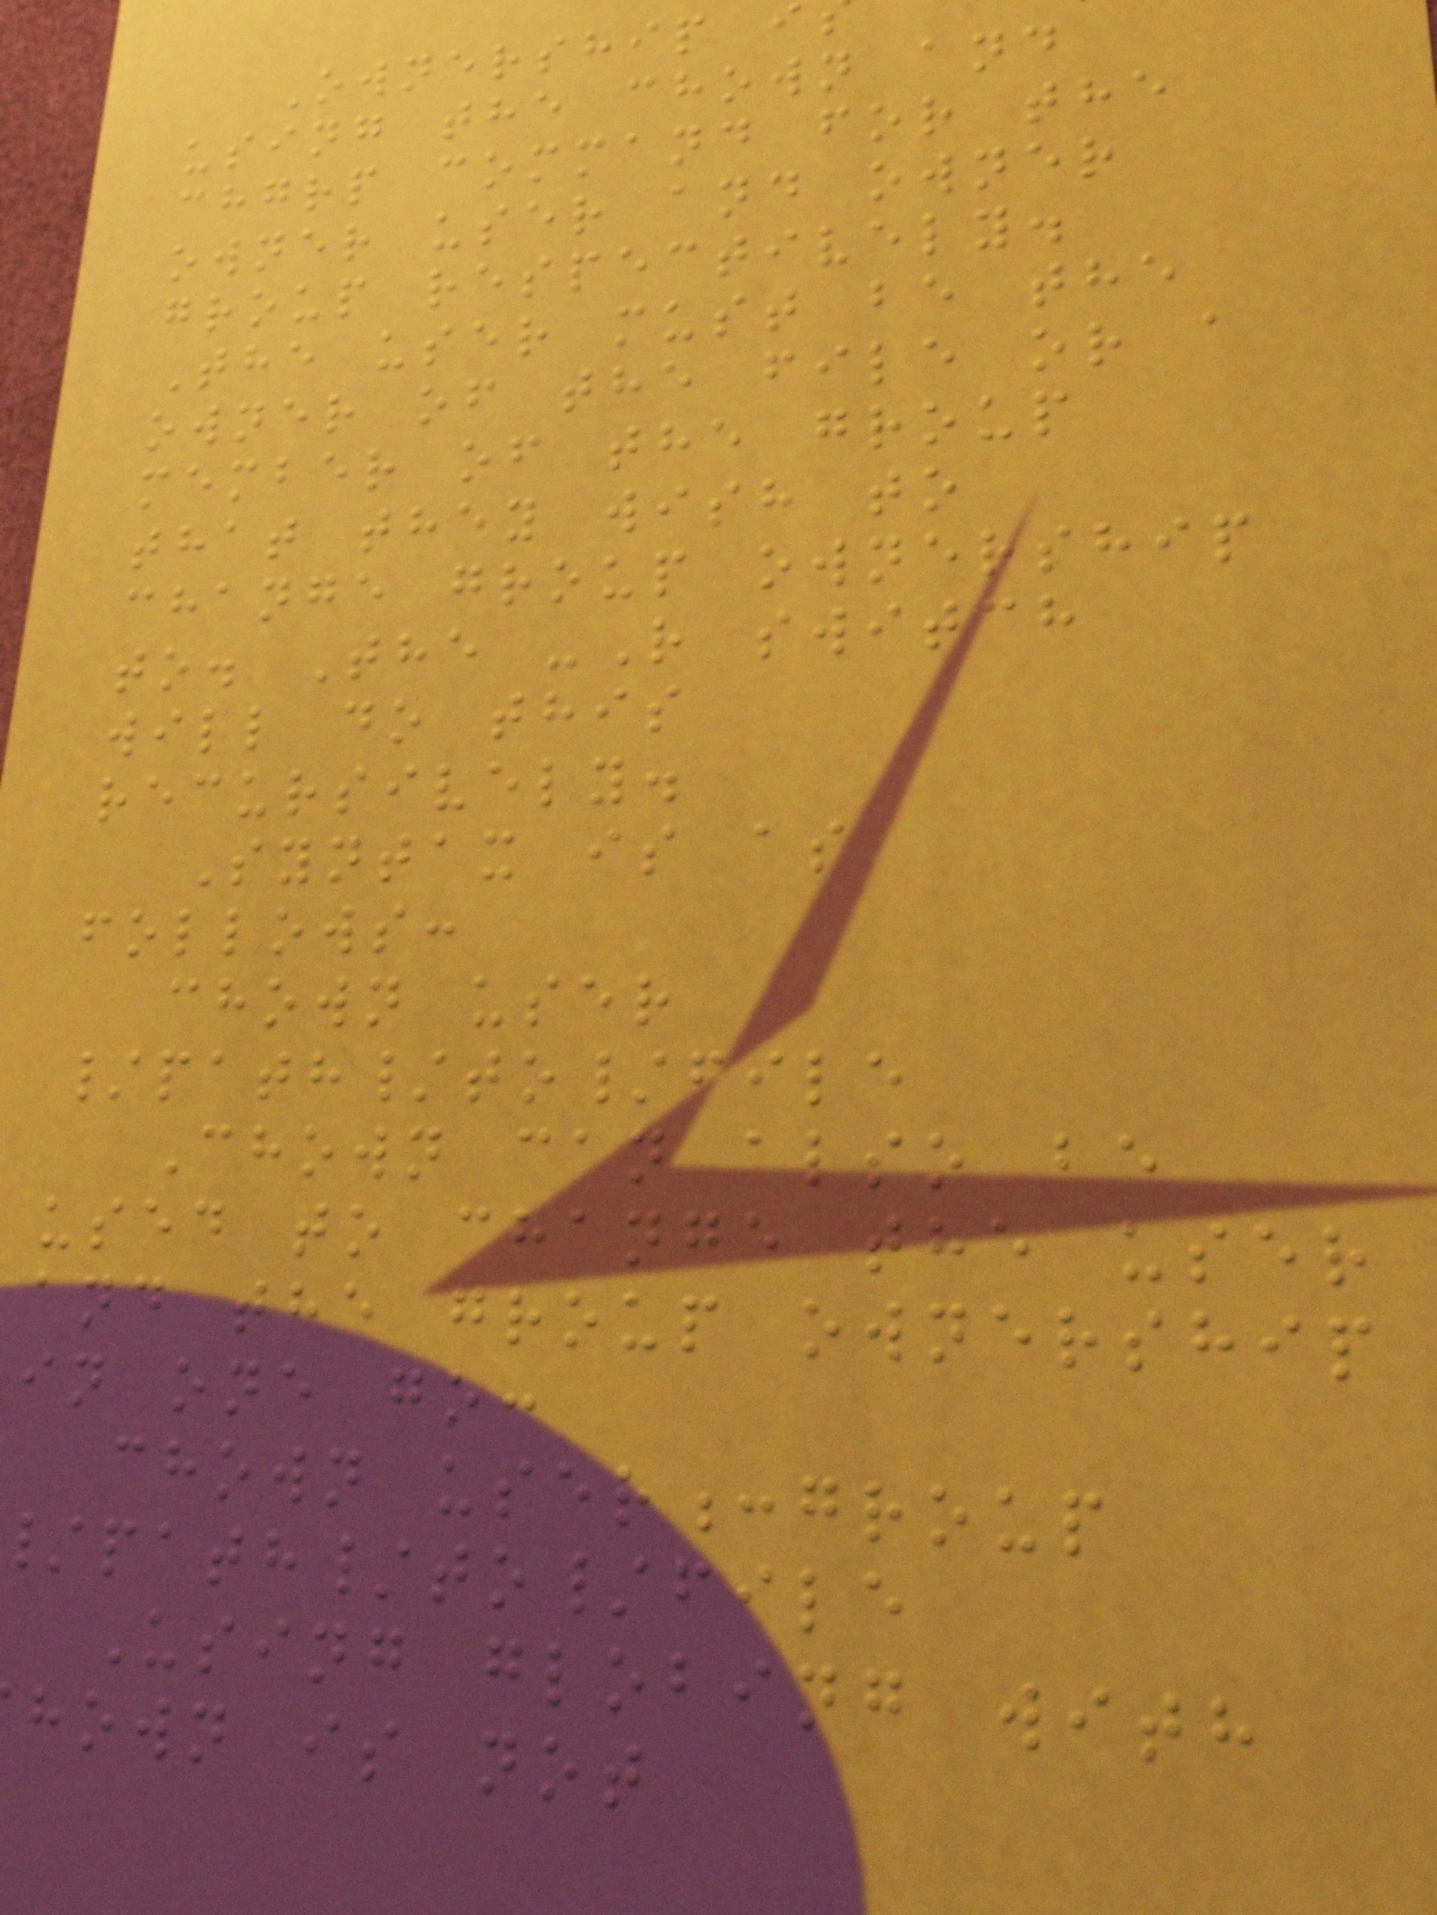Ownership
using the chown and
chgrp command for the
owner user and owner
group respectively.
The user must be the
owner of the file or a
member of the group
that they wish to
change group ownership
to. The -R switch
will do this
recursively.
Syntax is as
follows:
chown user
/path/to/file
Chown can also be
used to change the user
and the group ownership
in one go:
chown user:group
path/to/file
Using globing with
hown is not
